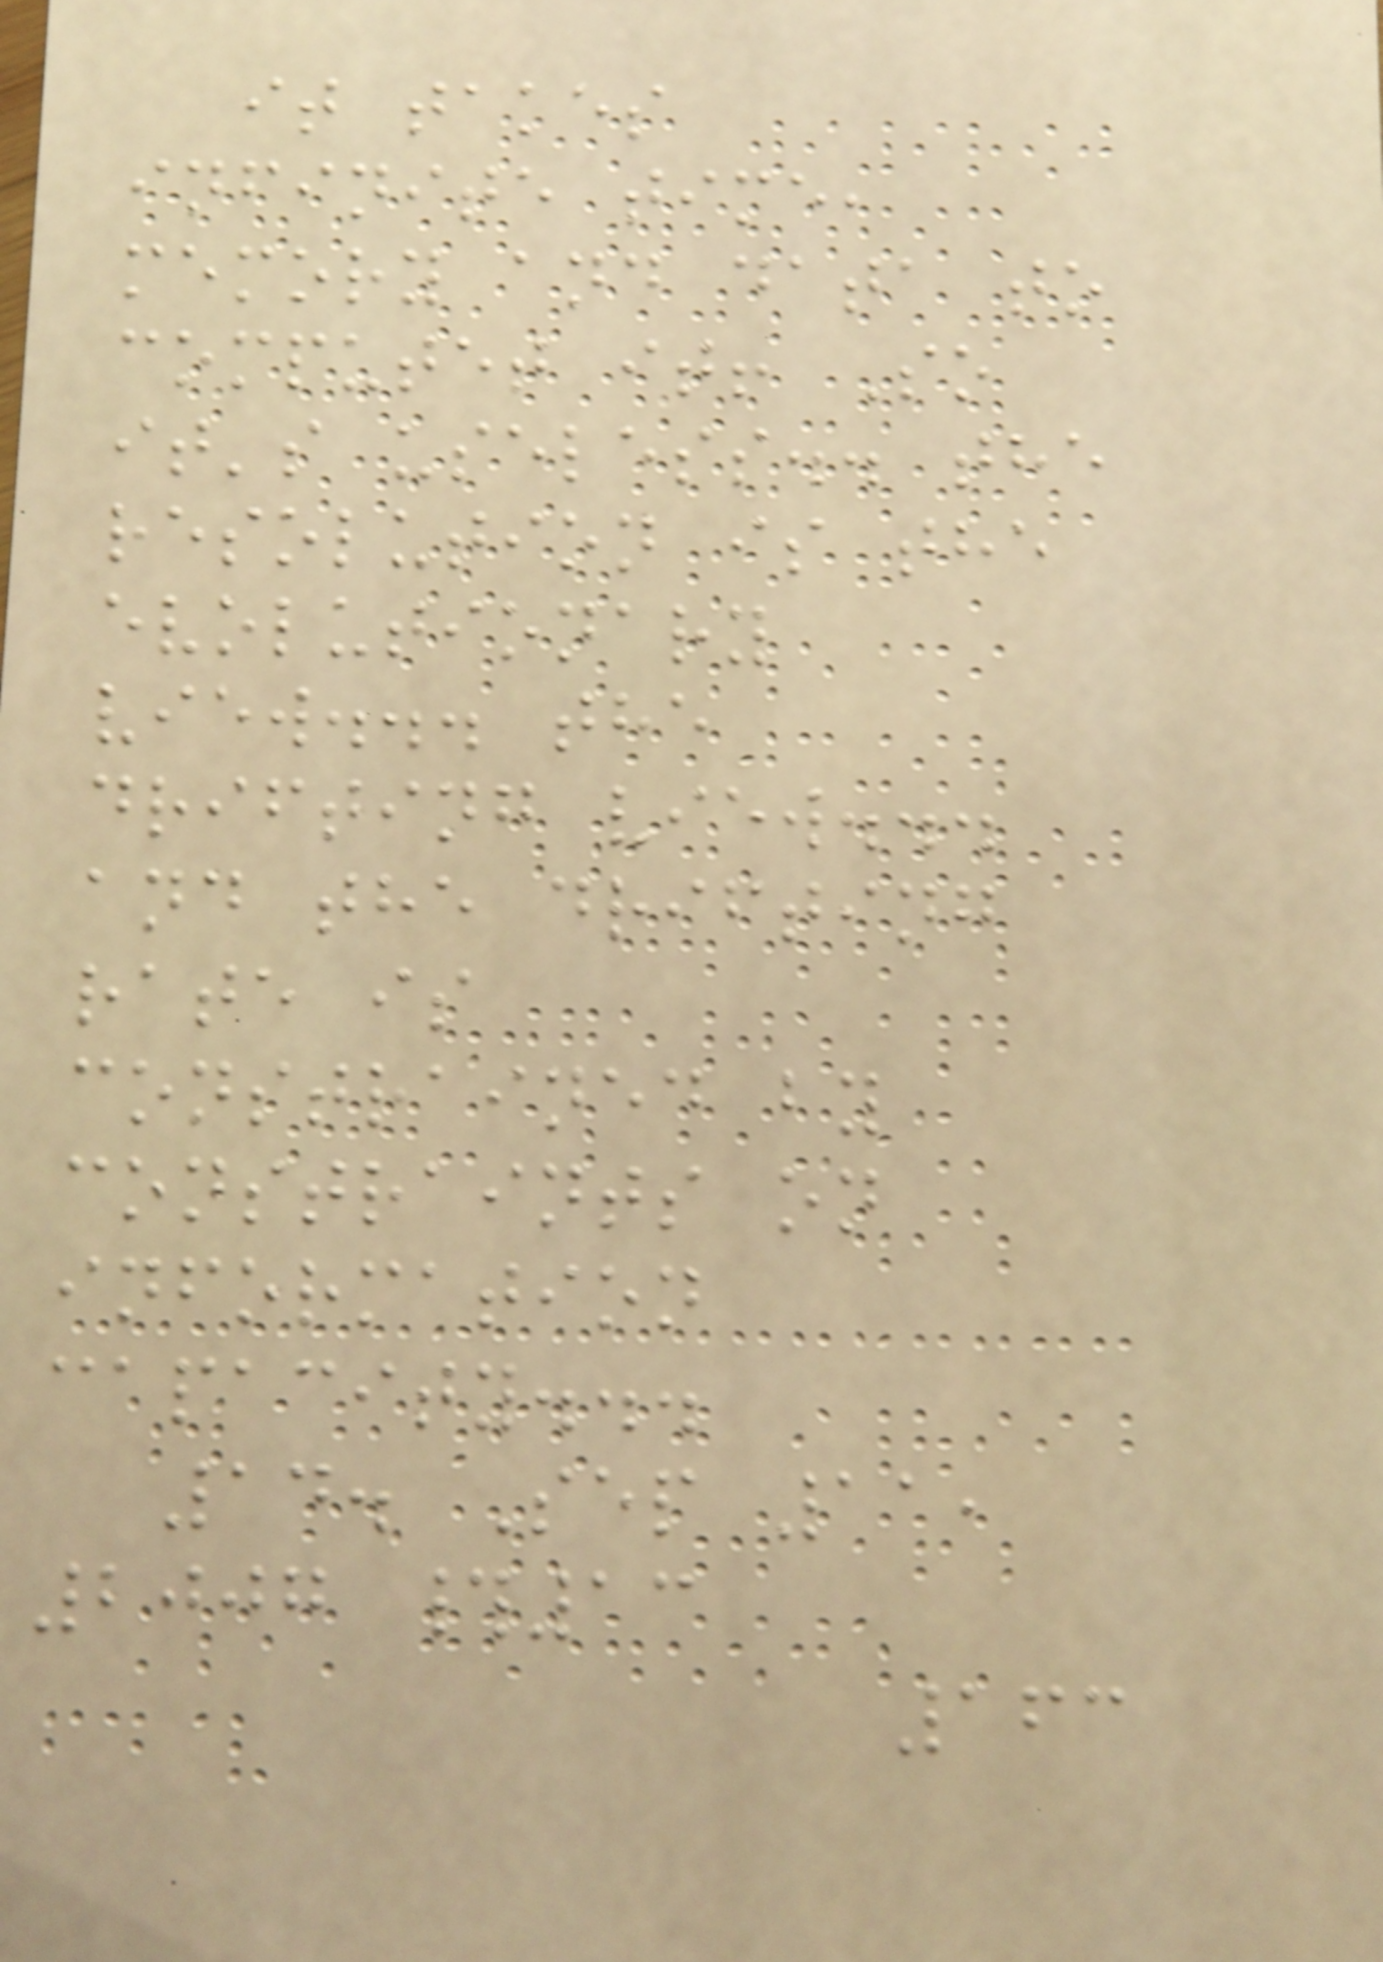it takes
infinite time,
memory and data to
computet it! So
it's useless.. the
resolution is the
evolutionary
view... the
drifting view...
and the drifting
rate is
constrained by
constraints on
information
capacity...
14. Sep 11,
2007 #13
163
